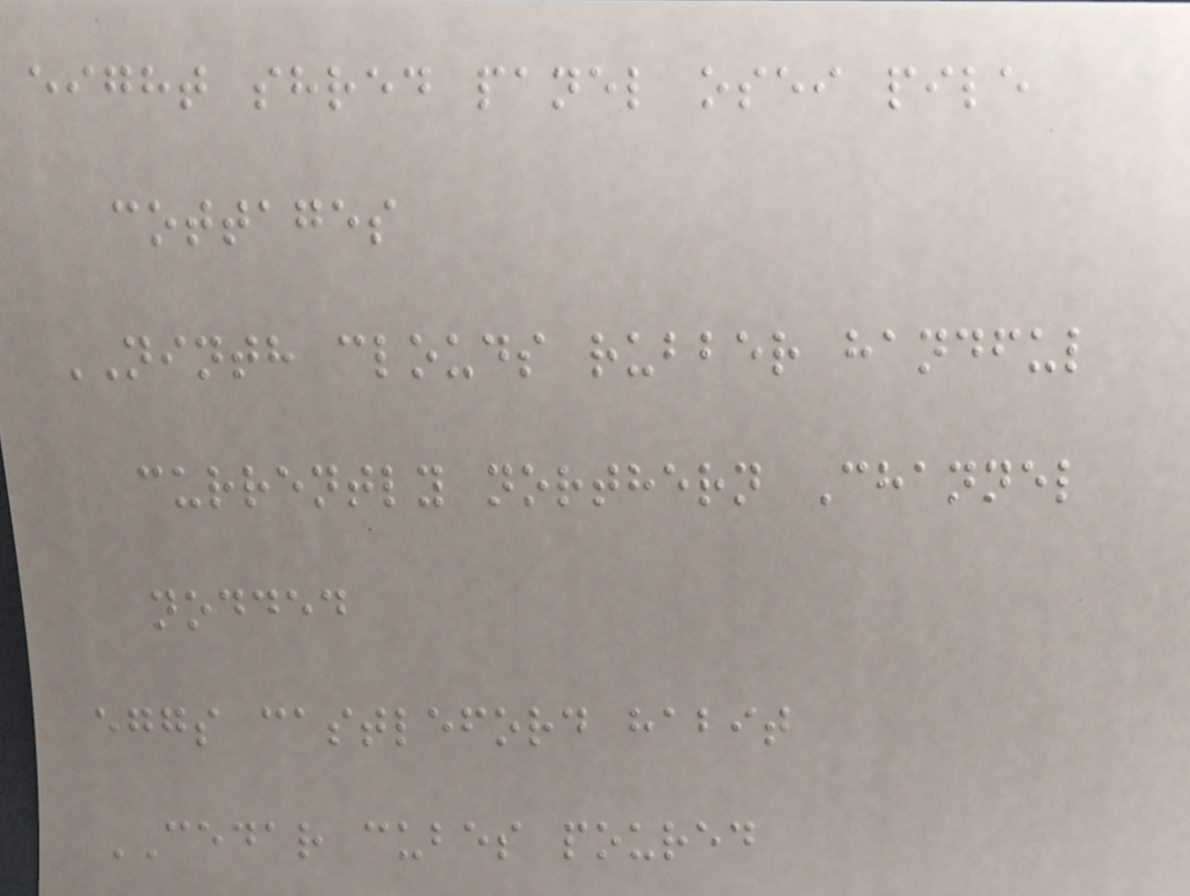eight shred panel osei pile
cottages
NINTH clouds rubber handful
currently northern Channel
nodded
eggs castleford habit
CEDAR cubes poured
